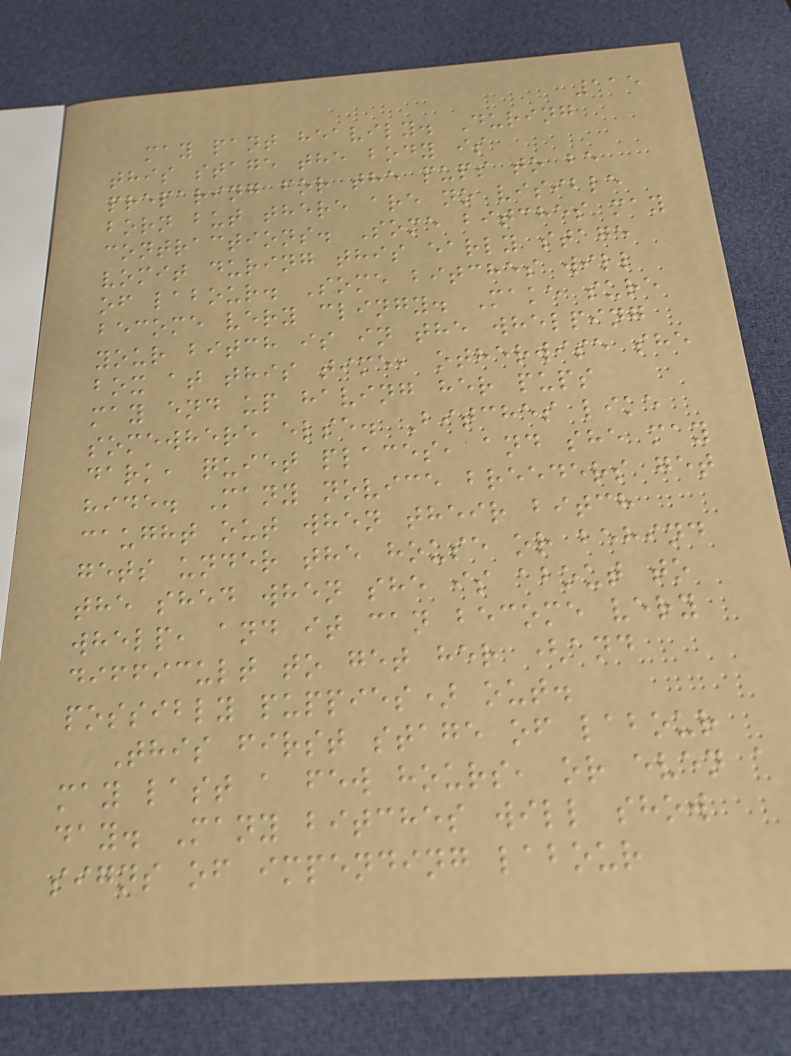115
may pant heavily. During
this stage the body is
preparing for the pups to be
born but there are no visible
contractions. Some bitches may
vomit during this early stage
of labour. Some bitches will
become very clingy. Make sure
your bitch is in the whelping
box at this time, otherwise she
may end up having her pups
somewhere else. Bitches like
dark, quiet places, and she may
hide. Many novice breeders get
caught out when their bitch
gets under the house or behind
the shed when she is about to
whelp, and it can become very
difficult to get her (and
possibly puppies) out.
This first stage of labour
may last a few hours, or even a
day. Many bitches will show
signs of impending labour
